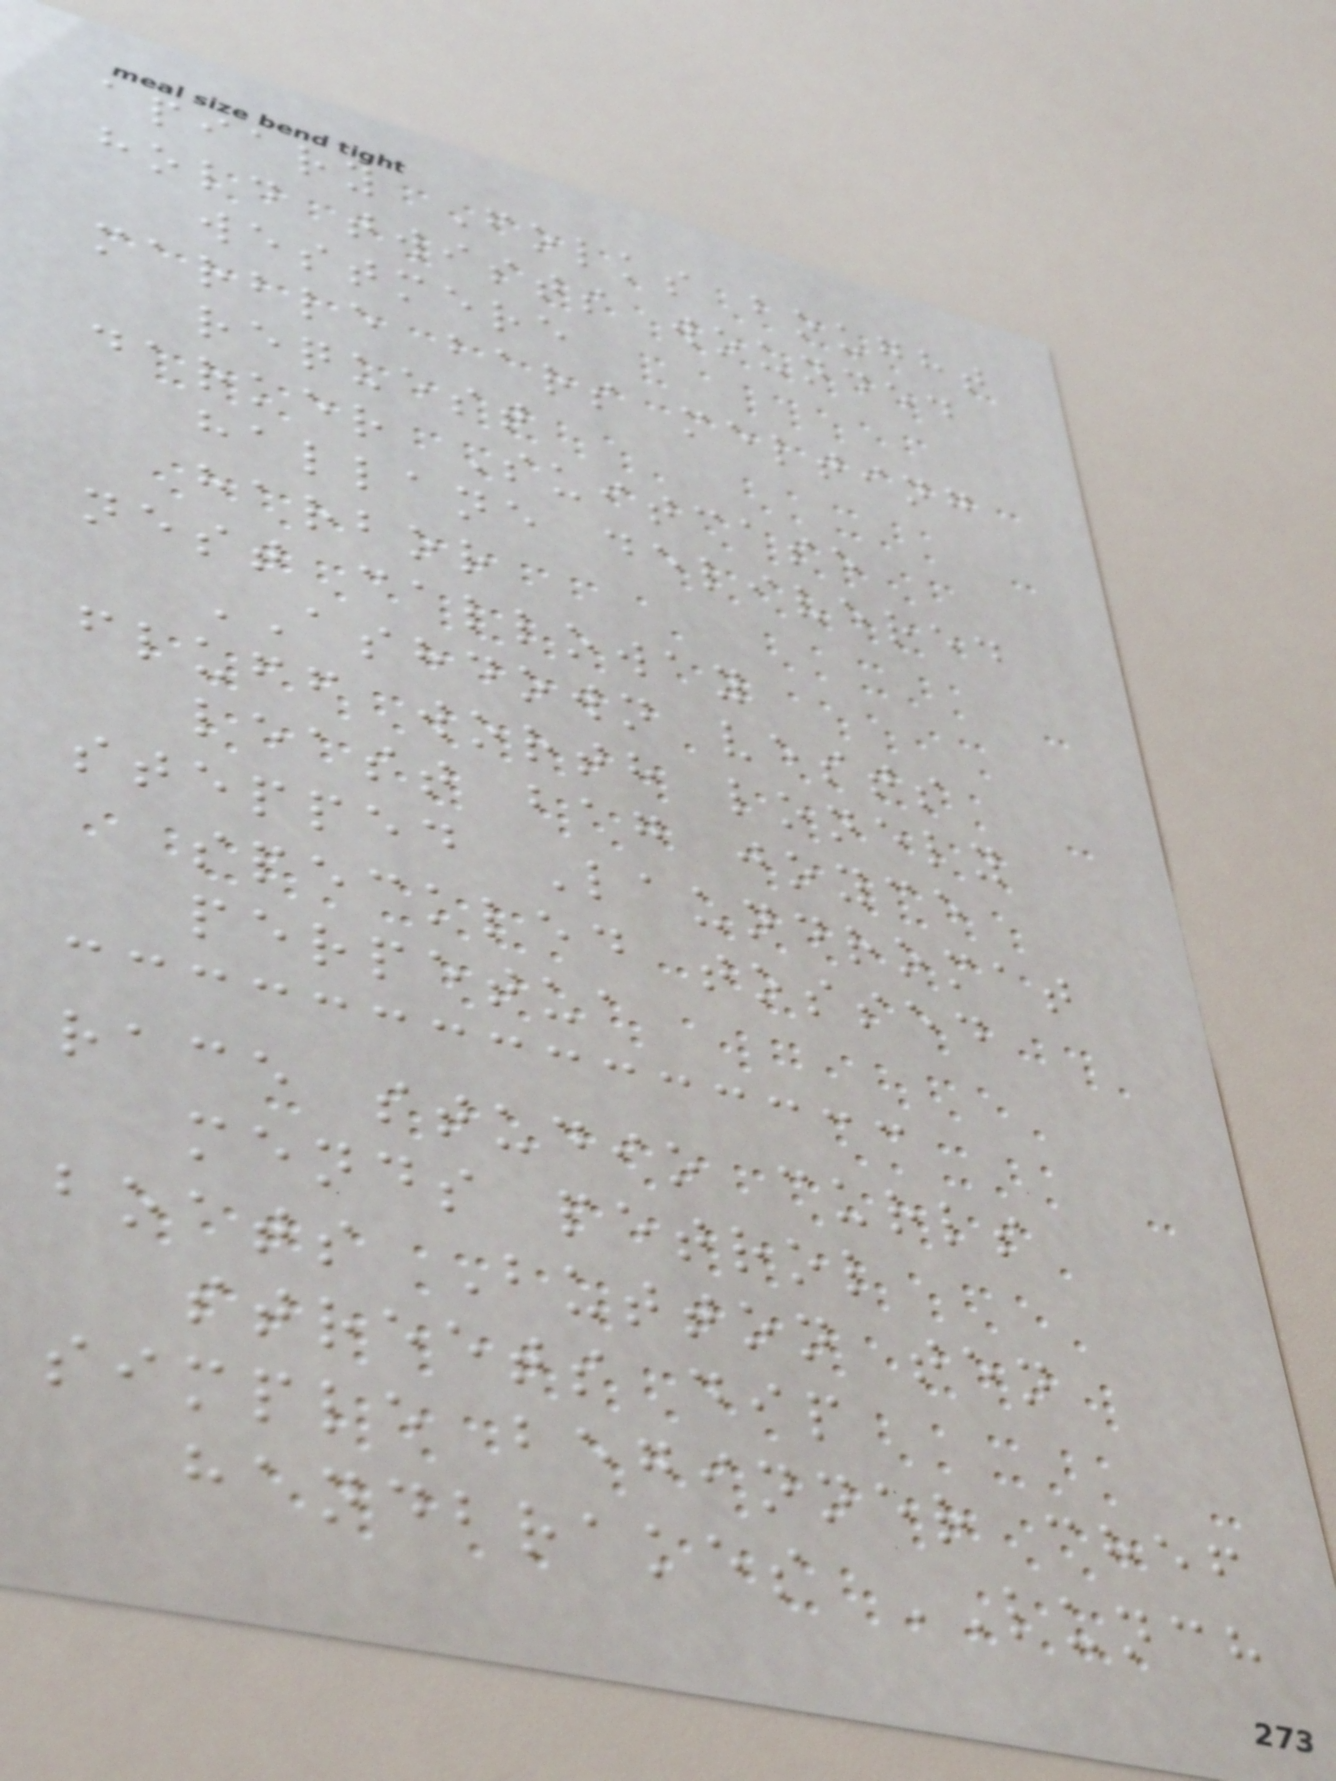apiary Folks bought
hold twists wounded
westmere
marble bars melting
request
darker Suitcase
hallane delivered
harbor
nest calloway
ASHDOWN vests
fluff worth lonely
least bag joyce
stepped Laundromat
speckled tossed
perpetua
race studio curls
mends petrol
boats Button ten
streets dip
simple beginner chef
handbrakes LUNCH
